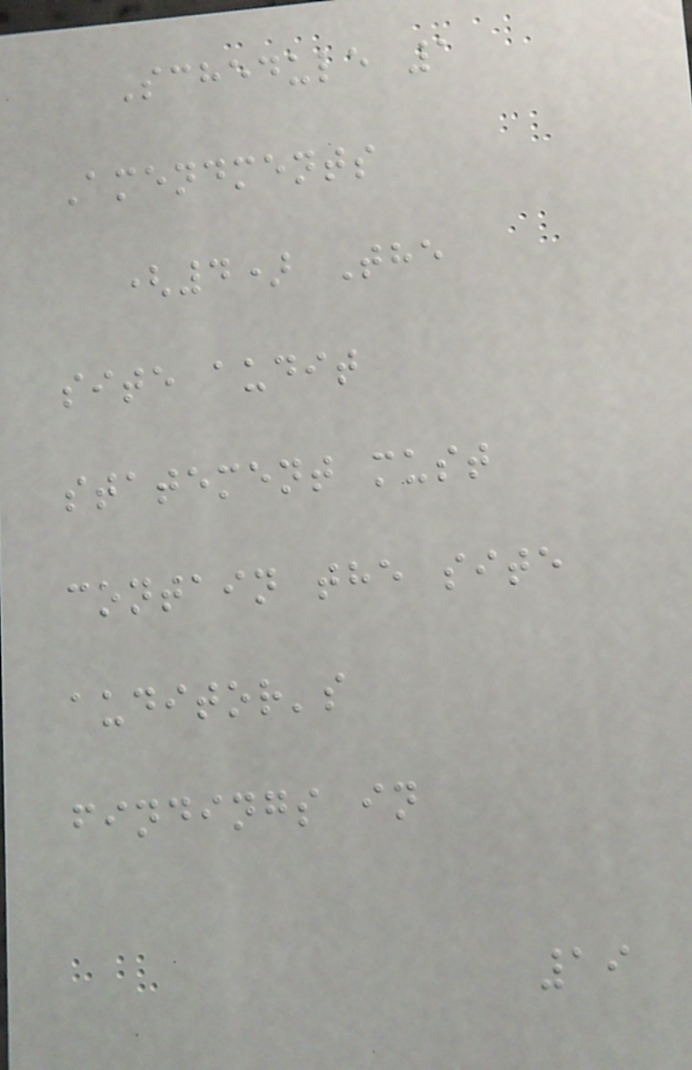Schedule 1
Amendments
(4) The
site audit
statement must
contain the site
auditor's
findings in
19
